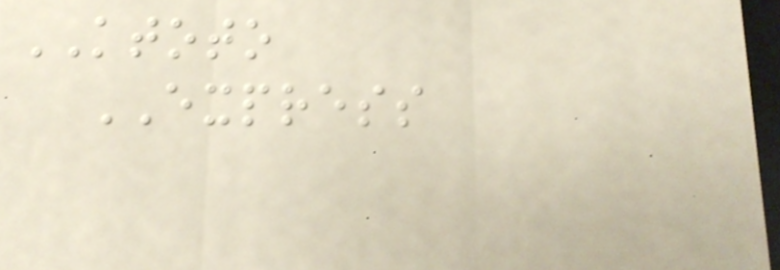KTOTO
EXPRESS
